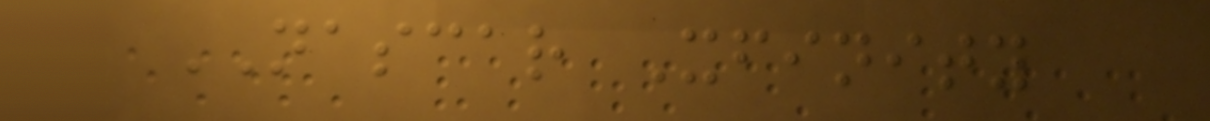NASCAR Xfinity
